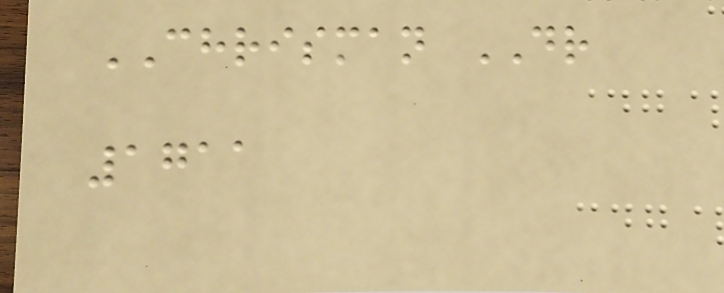CHRISMAN DR
1711
